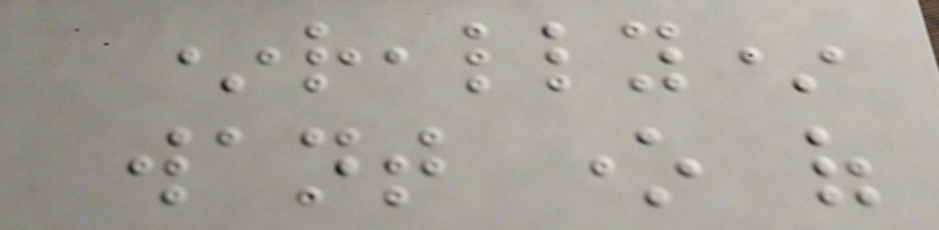*really*
want one of
